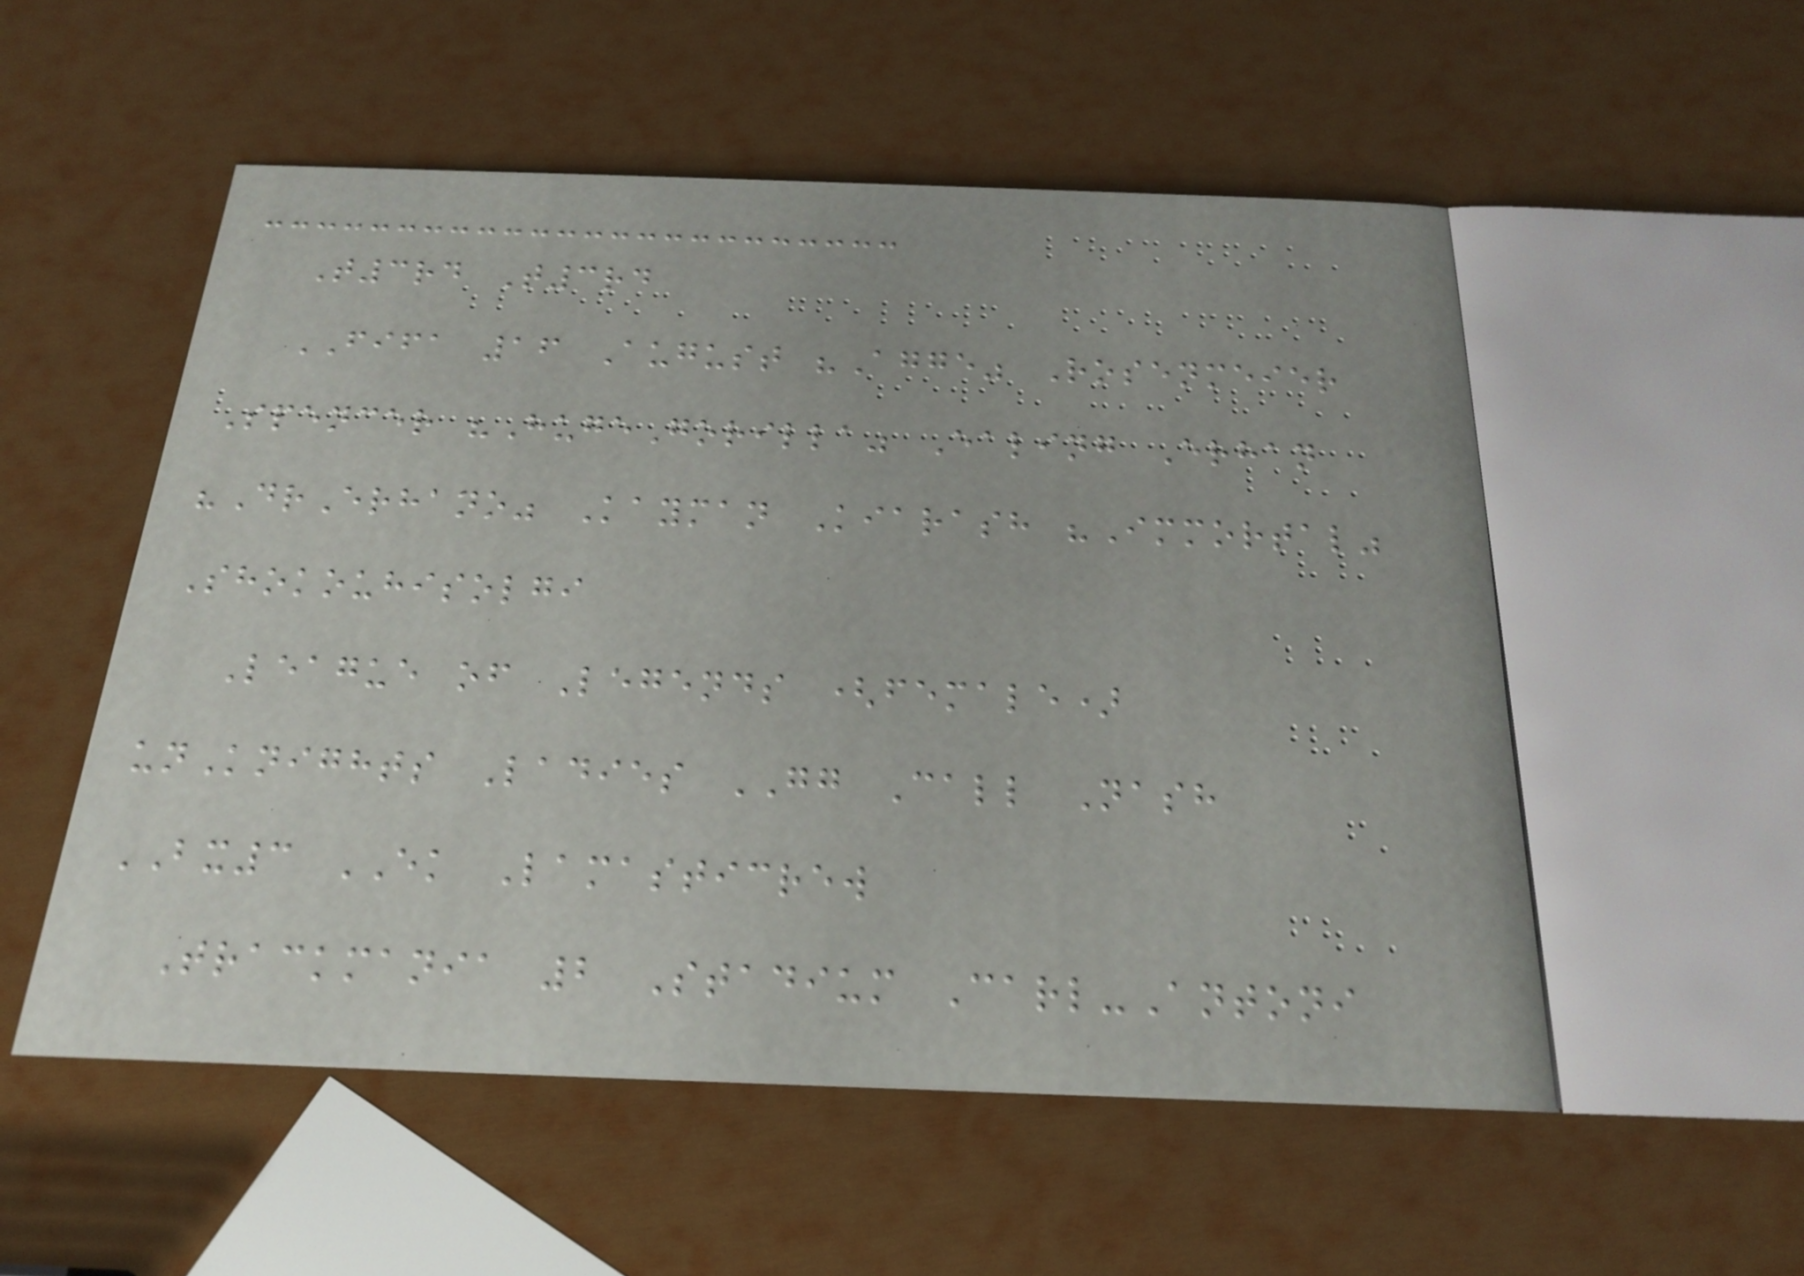T3rd T3rd
FIFA 16 August "Agge" Rosenmeier
Spencer "HugeGorilla" Ealing Erhan
"DrErhano" Kayman Kiarash "Immortal"
Shokouhisolgi
League of Legends (female)
unKnights Ladies GG Call Nash
BX3 EK Lamasticrew
Trackmania 2 Stadium Carl-Antoni
